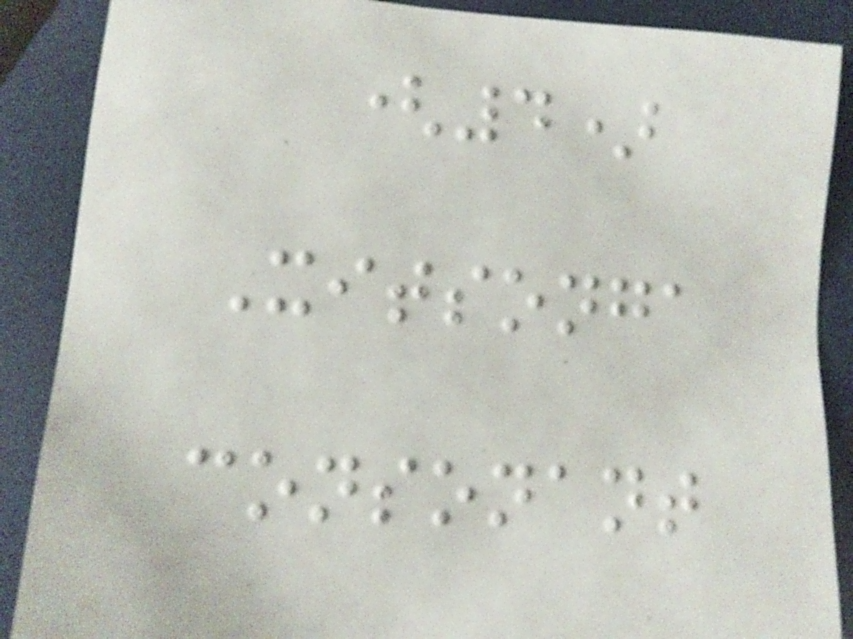(4)
Xitsonga
consonant
